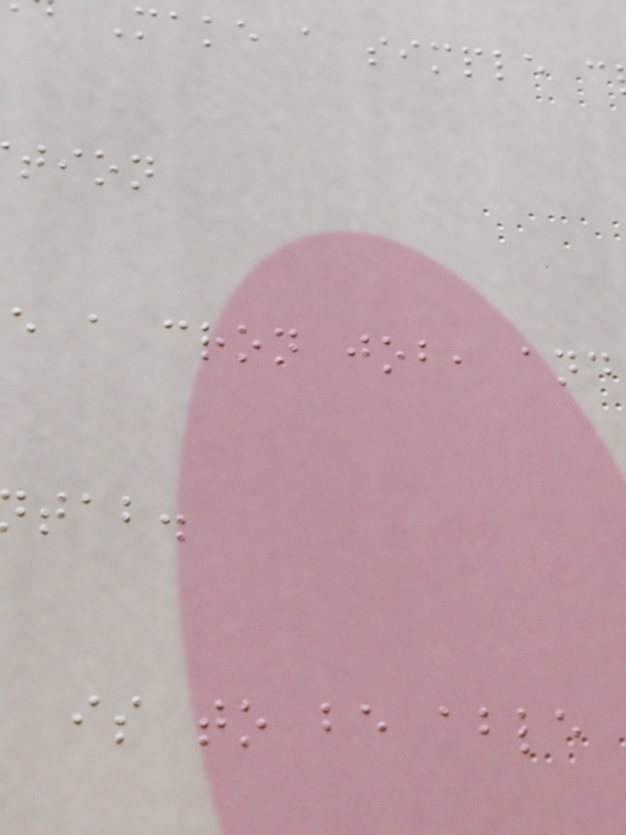Make a simple c
tion
e a cron job, and
tab.
is to be able
